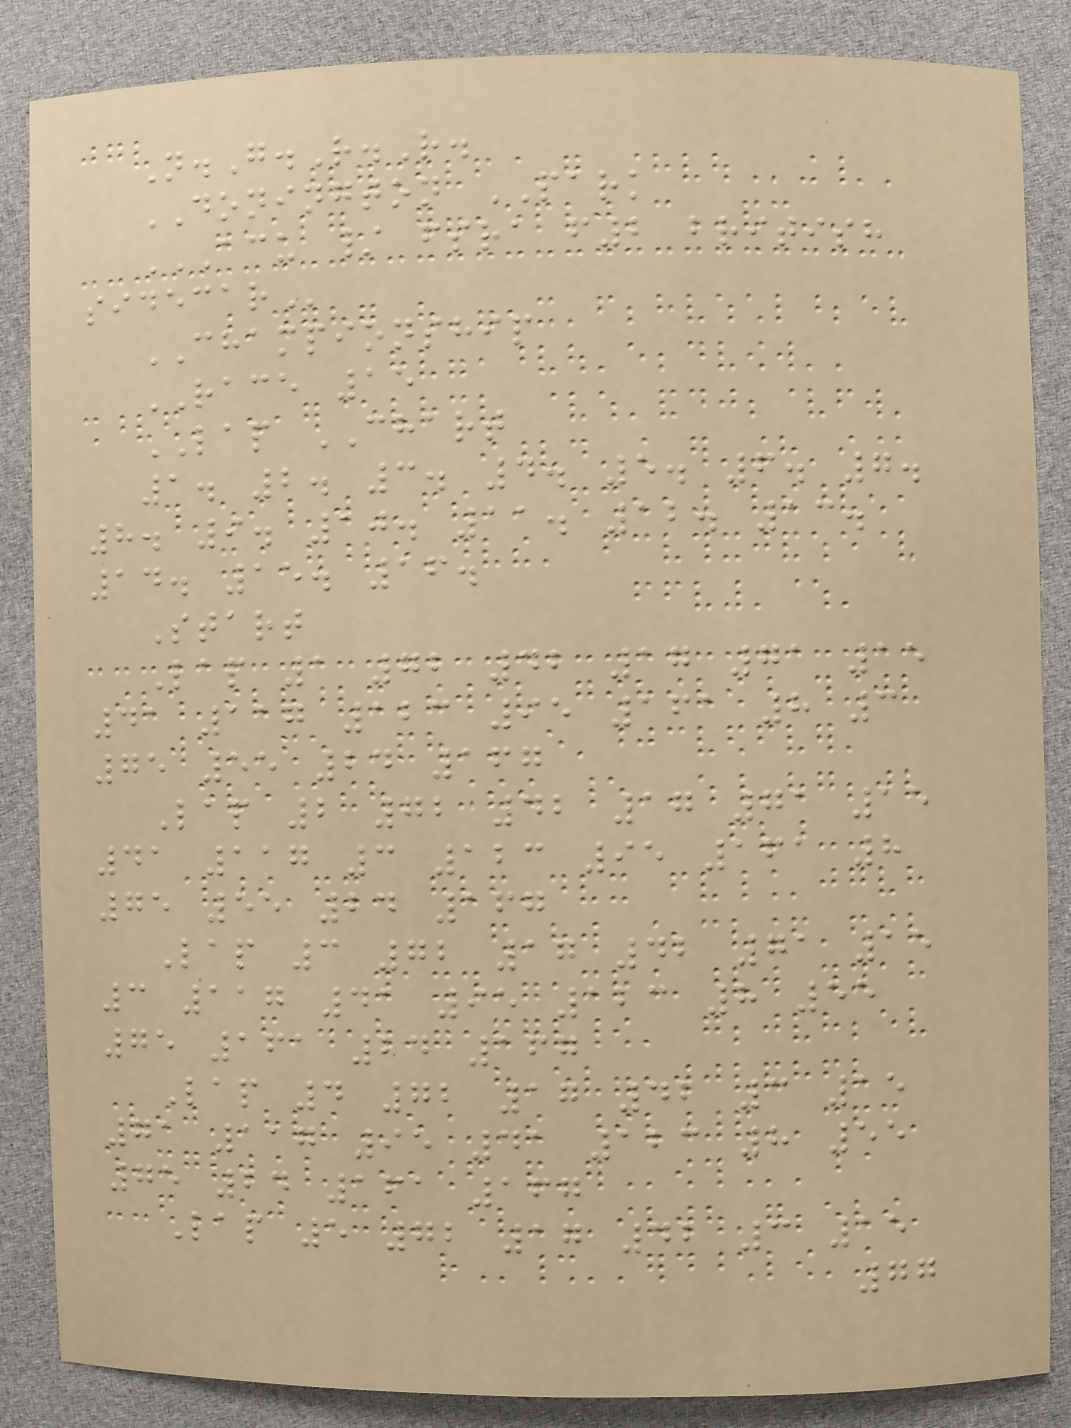N.G.R.R.
DONINGTON PARK
ACU / FSRA F2 BRITISH
SIDECAR
CHAMPIONSHIP
RACE 15
LAP CHART
1. 2. 3. 4. 5. 6. 7.
8. 9. 10. 11. 12. 13.
14. 15. 16.
Start
Lap 1 72 42 17 71 15
41 117 123 95 161 8 3
75 55 24 167
Lap 2 72 42 17 71 15
41 117 3 123 95 161 8
75 55 24 167
Lap 3 72 17 42 71 15
3 117 41 95 123 8 55
75 161 24 167
Lap 4 72 17 42 3 15
71 117 95 41 123 8 55
75 24 161 167
Lap 5 72 17 42 3 15
77
